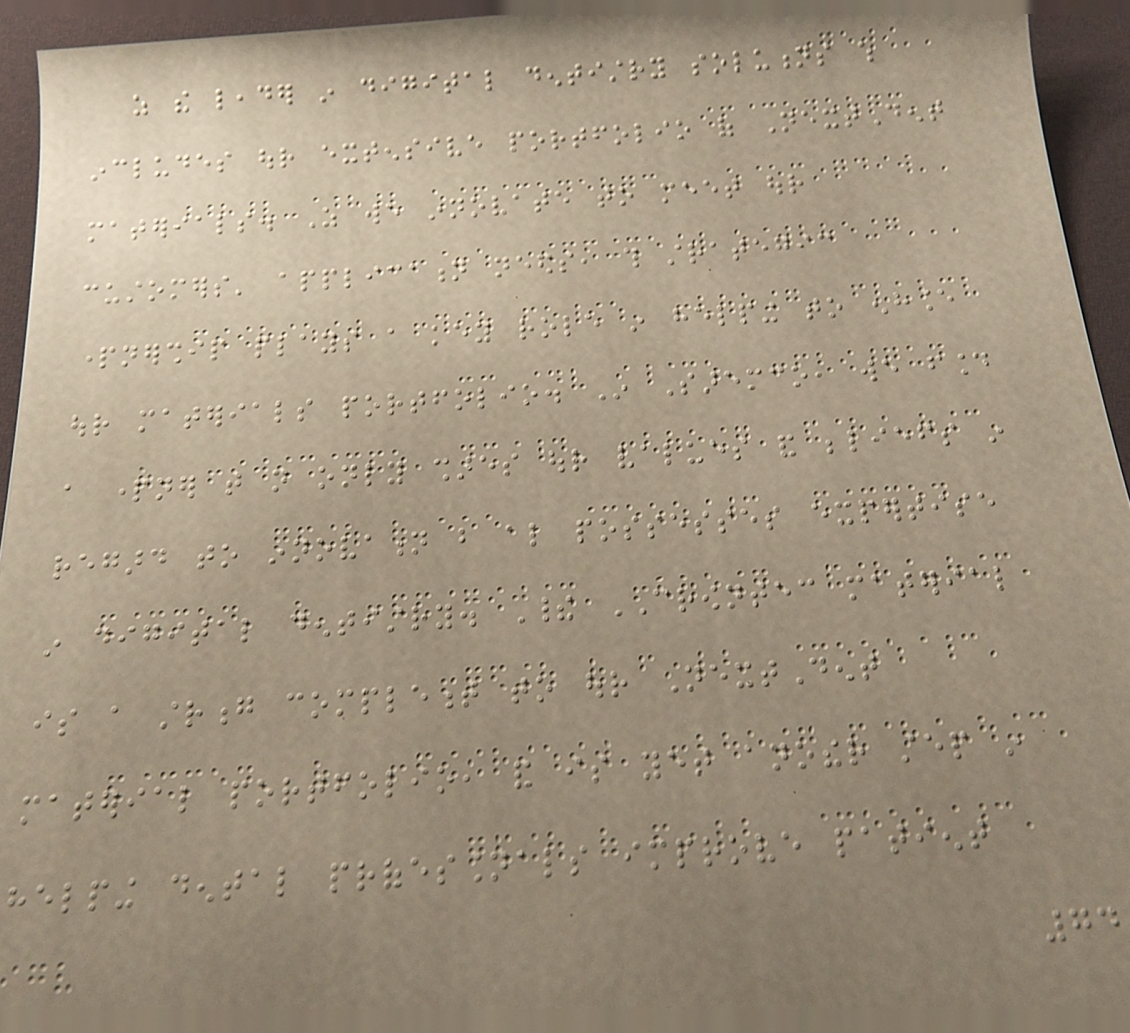as the leader in digital dentistry solutions which
includes our extensive portfolio of NextDent
materials. As we innovate to meet our
customers' application needs, this strategic
partnership plays a key role in helping to enhance
our materials portfolio. In Saremco, we found
a partner that not only shares our values and beliefs in
regard to innovation but also possesses expertise
in digital dentistry. Their CROWNTEC material
is a strong complement to our NextDent
material portfolio, and is yet another step in
helping dental professionals improve patient
74
